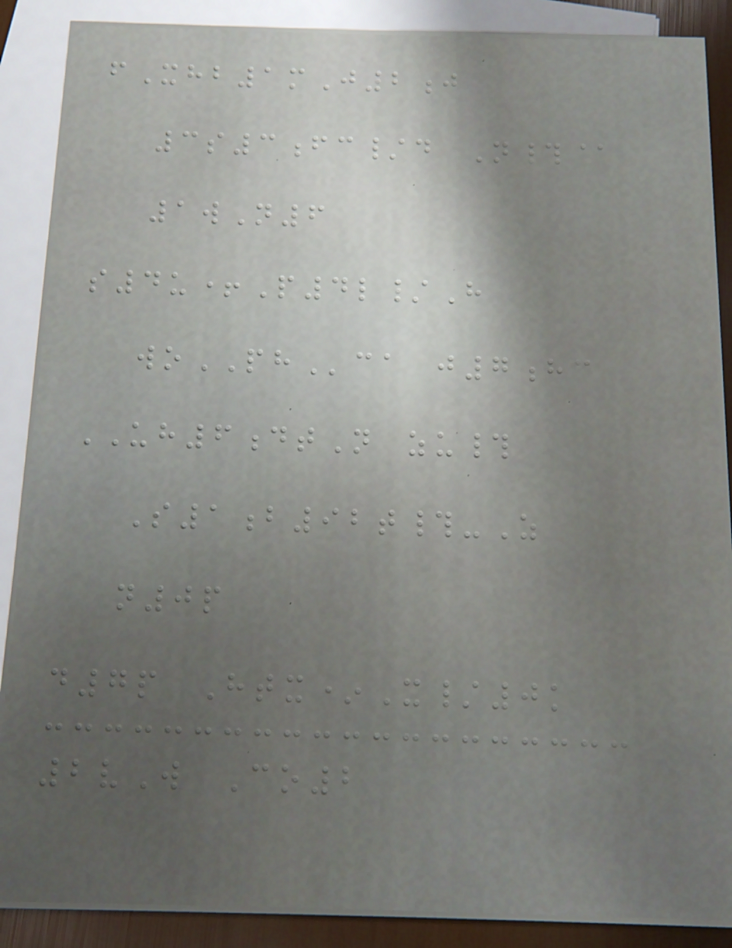fXhb1mJ2j
3s3fc/d N#@
1wN6
s4u+P4l/H
woPHca j7hc
UH6dtN zu#
S1b92t#-Z
n0p
d7p Htx*X/0k
2vW Co2
